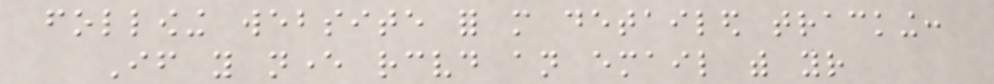following website for more detailed tracking:
If you never received an email with your
